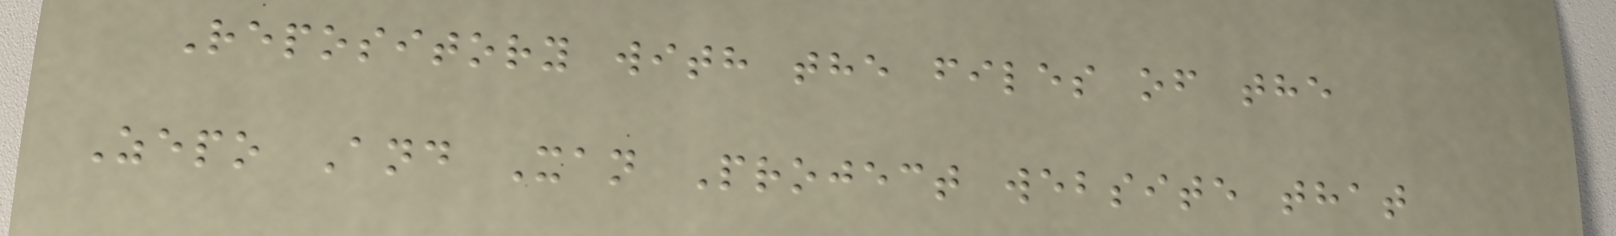Repository with the files of the
Zepo And Xan Project website that
